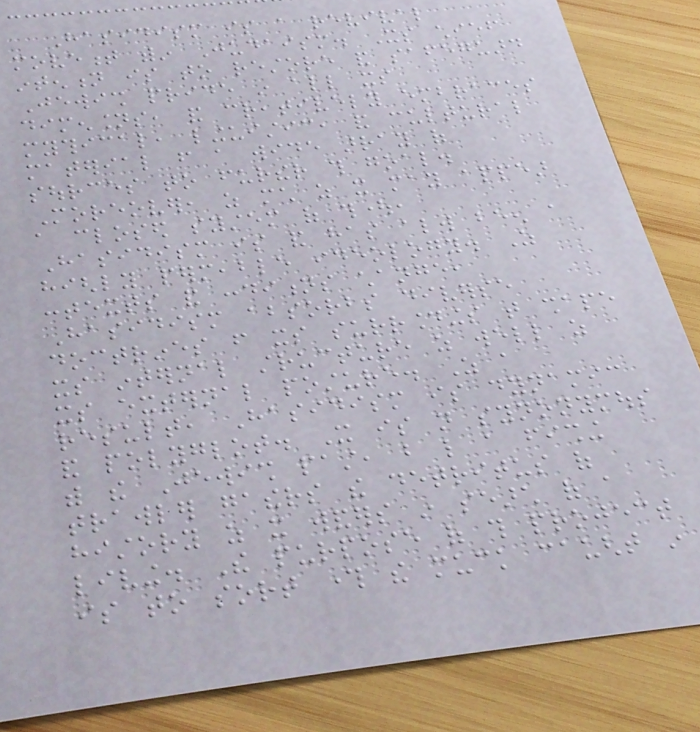Hasidism is a revival
movement within Judaism. Its chief
intention is to restore and safeguard
Jewish pride in all its
dimensions, and creatively embraces
mythical, linguistic, and cultural
material from a wide array of
sources to further this goal.
Moreover, as much as it may appear
a closed system of thought,
Hasidism is and has always been a
highly permeable ideology. As
contexts and conditions change,
Hasidism absorbs diverse
doctrines from its surroundings that shape
its internal structure as well as
its external posture. As a
result, Hasidism is dynamic
and polyglot. It is not synonymous
with the Jewish past, but like a fishing
trawler gathers the detritus of
history as it wanders in search of a
living. The purpose of this project
is to sort through the muck caught in
